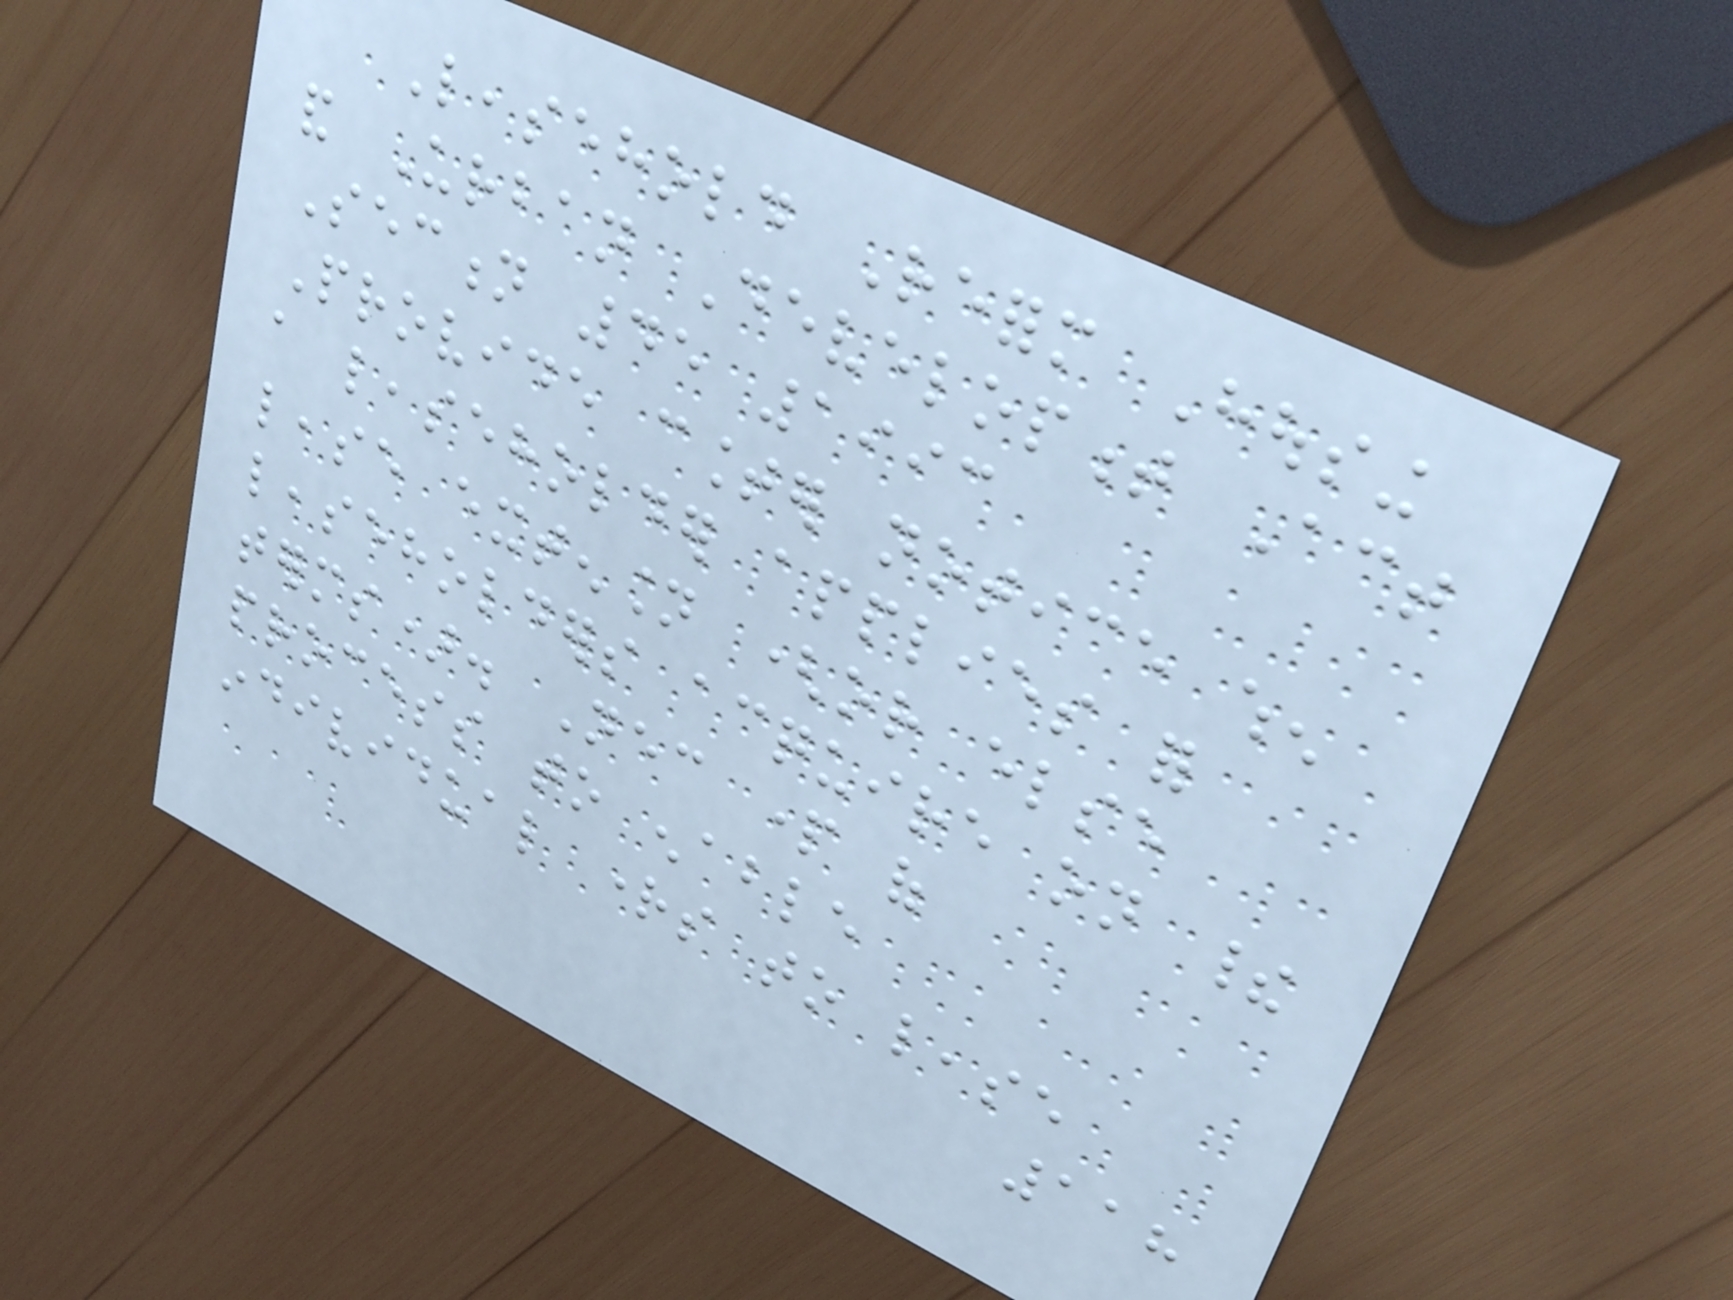Leasehold Reform Housing
and Urban Development Act
Section 45 1993
Provide counter notice when
a leaseholder applies for
lease extension (or else
leaseholders acquire on their
terms). Necessary part of
process to enable
individual rights to lease
118
